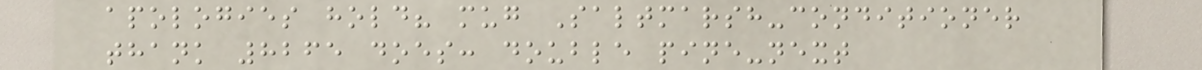apologies hold? mug Saltmarsh-conditioner
thank 8265 does: double pine-next
